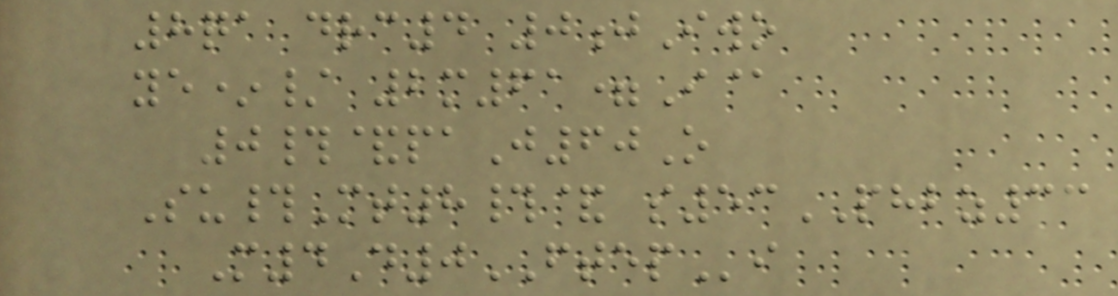8qa drc4 0jIwo
ye*/ 2m61=I@
0#&paJ60O
Su#Mt8#& s53PHBZ33
M4D0FTEPi
